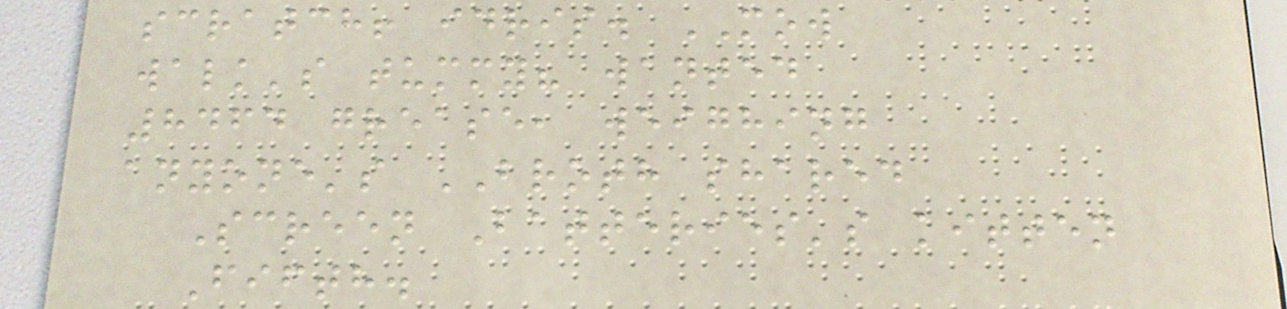scratch! idris. MOW
walk's tummy? wanted
8464 grease, weighing
anyone's BROTH shared
Screen Batteries's kitten
Fifth.
